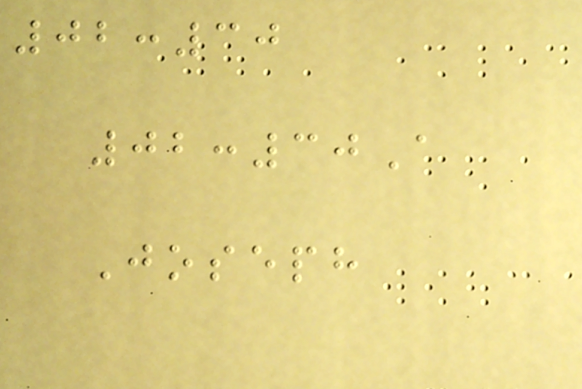02:30
02:30A
Joseph
